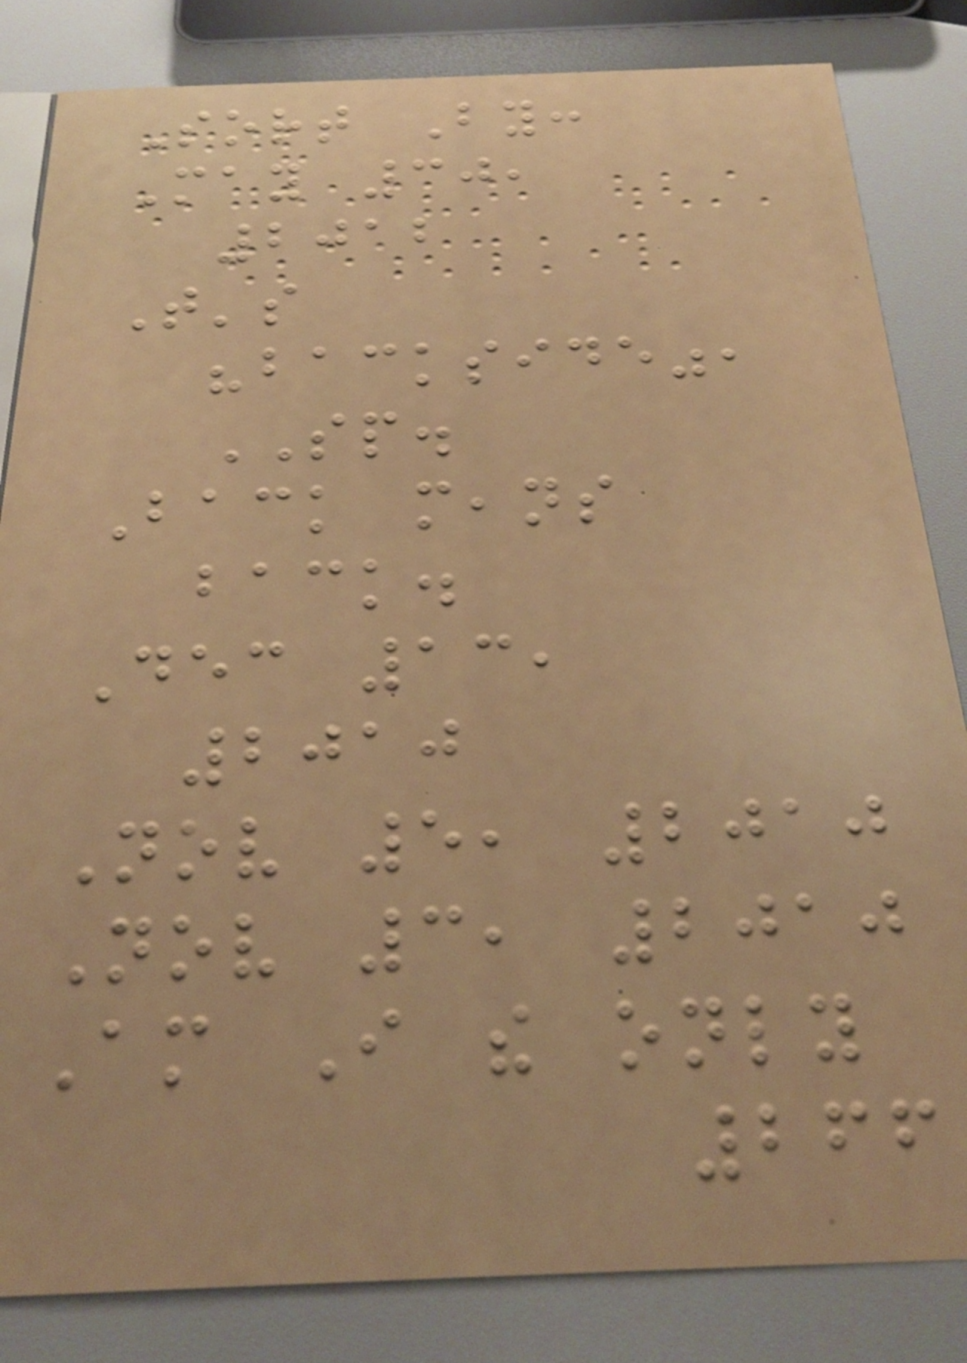Sort By:
May 30,
2012
That's
"backside",
SP.
Back means
back.
Dec 13,
2010
Nov 5, 2010
Nov 3, 2010
Am I the only
266
